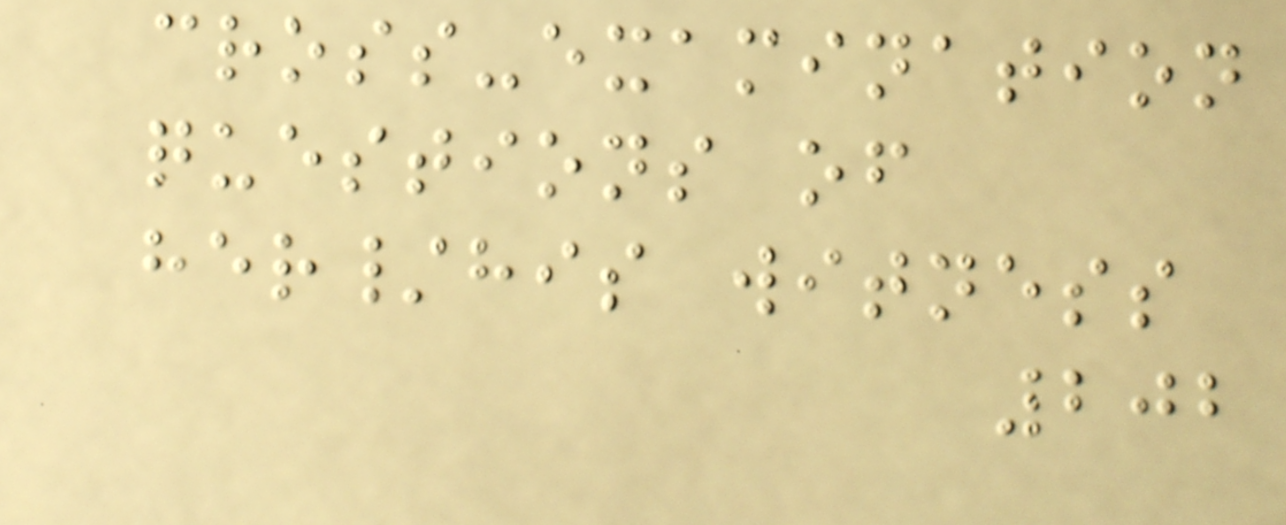cross-examination
questions of
her/his witness
202
